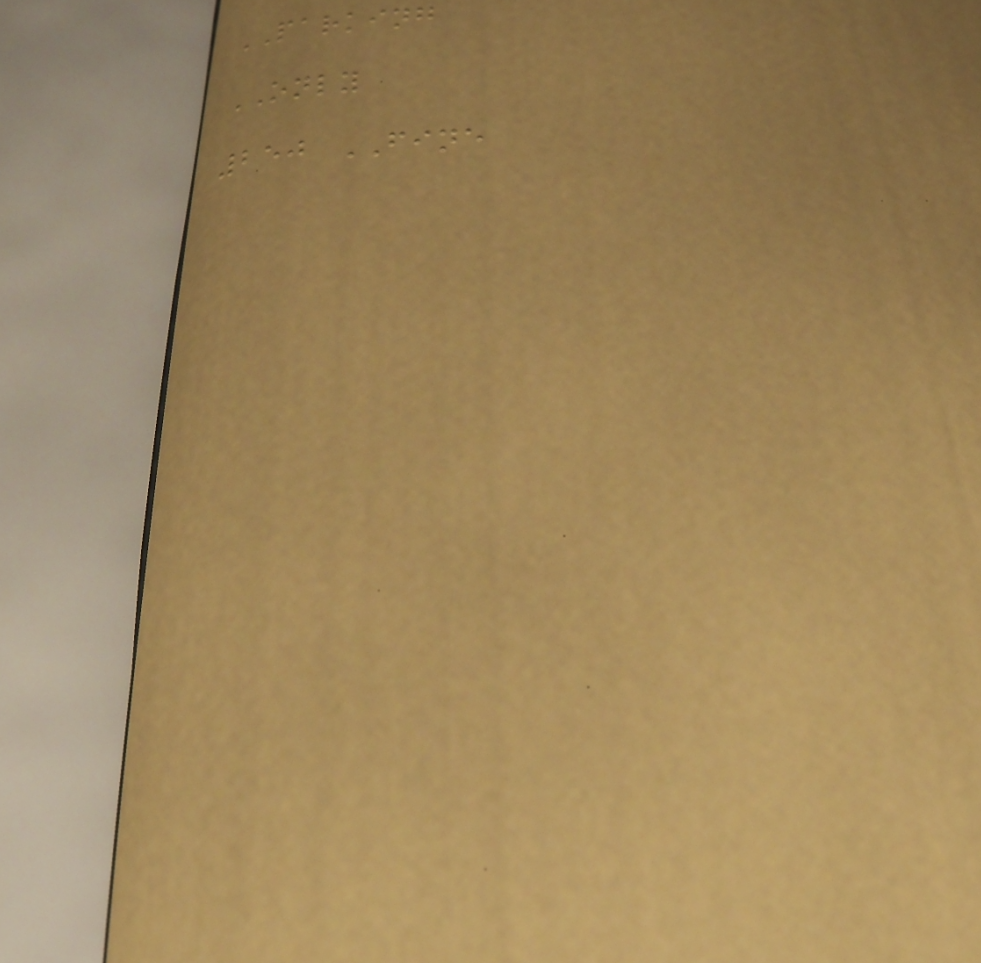PARKING
ONLY
250 FINE
